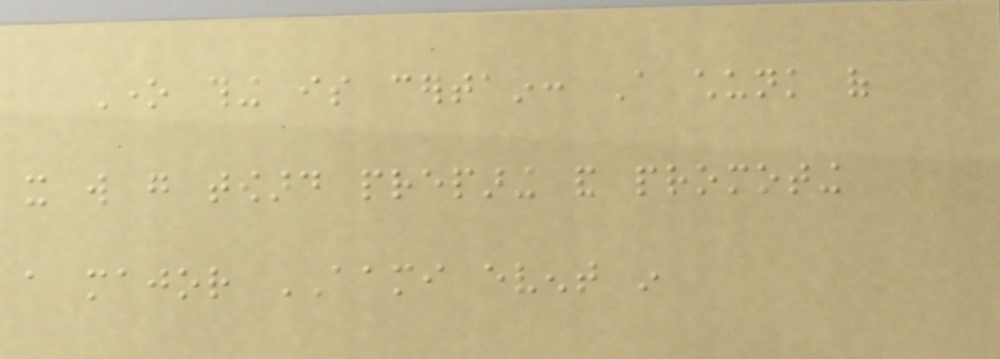One thing is certain: A chunk of
it will go toward preparing and promoting
a major AAMI event in
